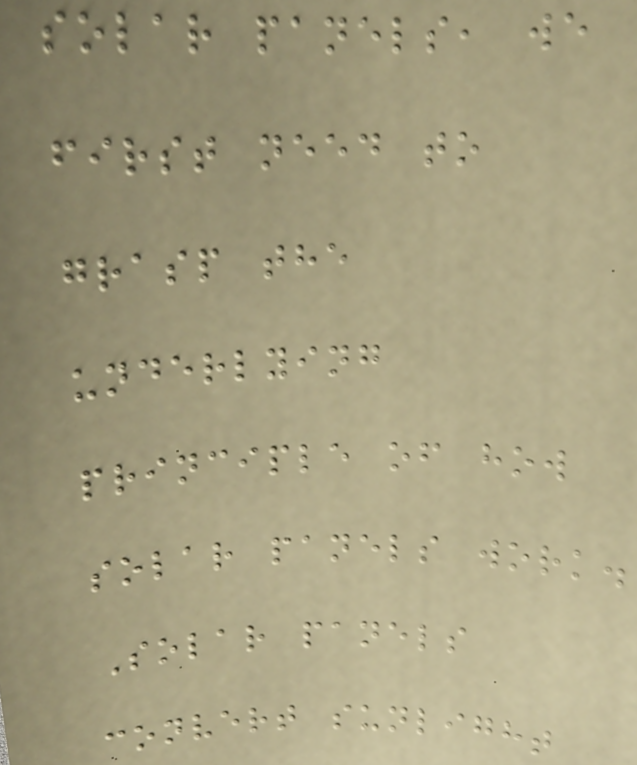solar panels, we
first need to
grasp the
underlying
principle of how
solar panels work.
Solar panels
convert sunlight
